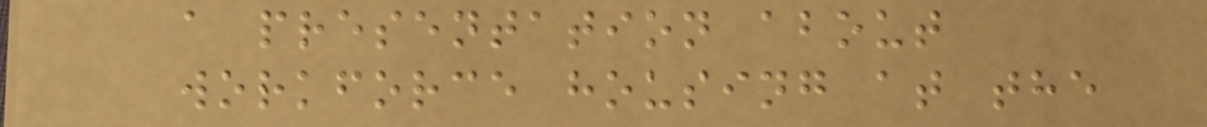a presentation about
workforce housing at the
